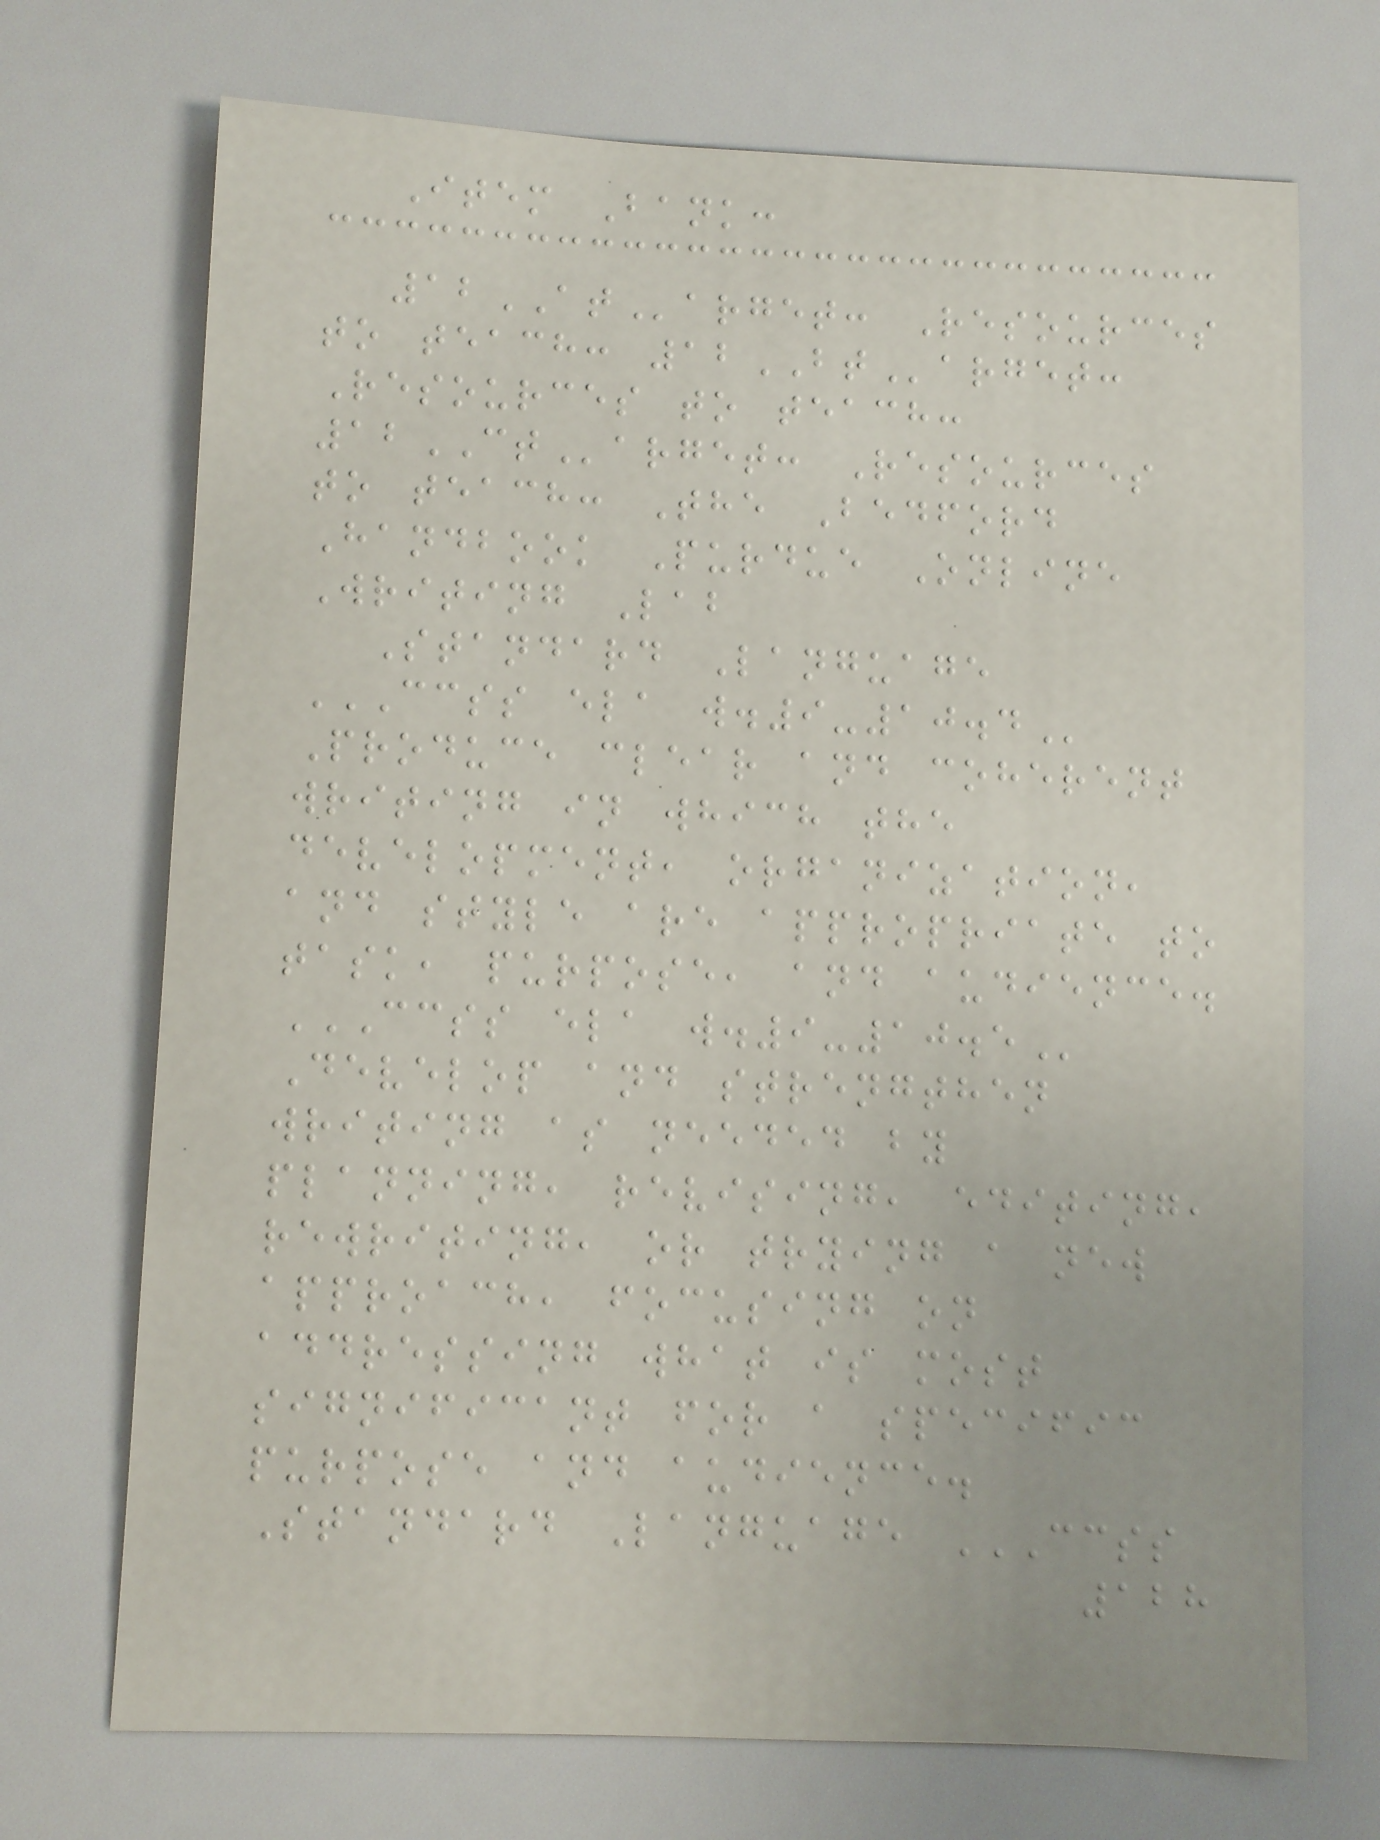Item Bank:
12ATarget: Resources
to teach: 12BTarget:
Resources to teach:
12CTarget: Resources
to teach: The Bedford
Handbook Purdue Online
Writing Lab
Standard Language
CCSS ELA W.9-10.4
Produce clear and coherent
writing in which the
development, organization,
and style are appropriate to
task, purpose, and audience.
CCSS ELA W.9-10.5
Develop and strengthen
writing as needed by
planning, revising, editing,
rewriting, or trying a new
approach, focusing on
addressing what is most
significant for a specific
purpose and audience.
Standard Language CCSS
128
